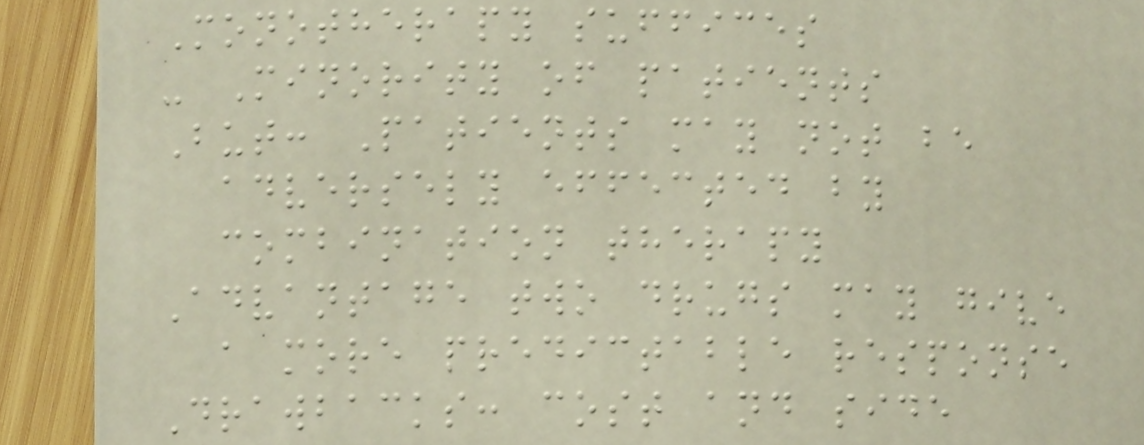Monotherapy suffices
- Minority of patients
But: Patients may not be
adversely effected by
combination therapy
Advantage two drugs may give
a more predictable response
Drawbacks: cost and side
